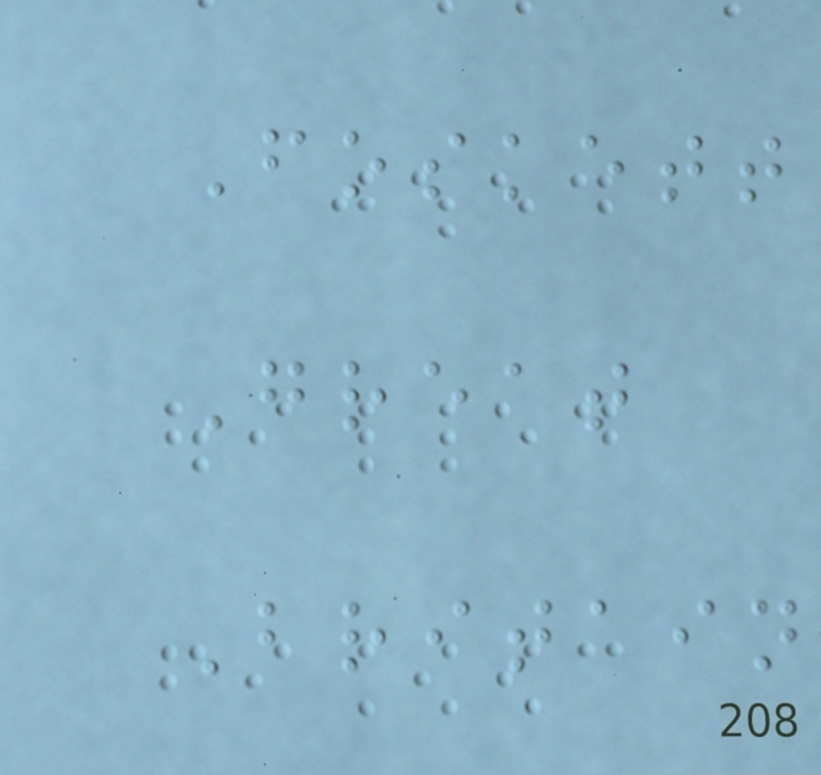Foskett
Great
Britain
